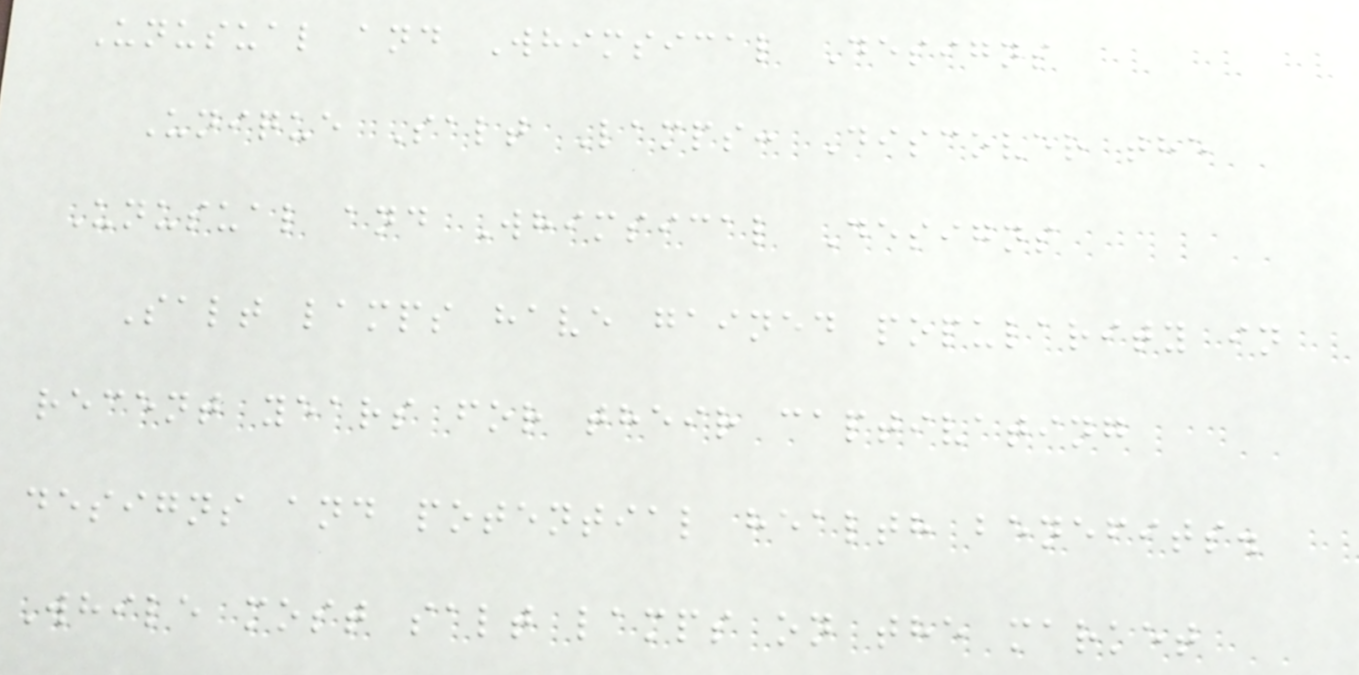Unusual and Whimsical Designs
Unique Salt Lamps: Discover the
Unusual and Whimsical Designs
Salt lamps have gained popularity in
recent years for their captivating
designs and potential health benefits.
While most salt lamps on the market
